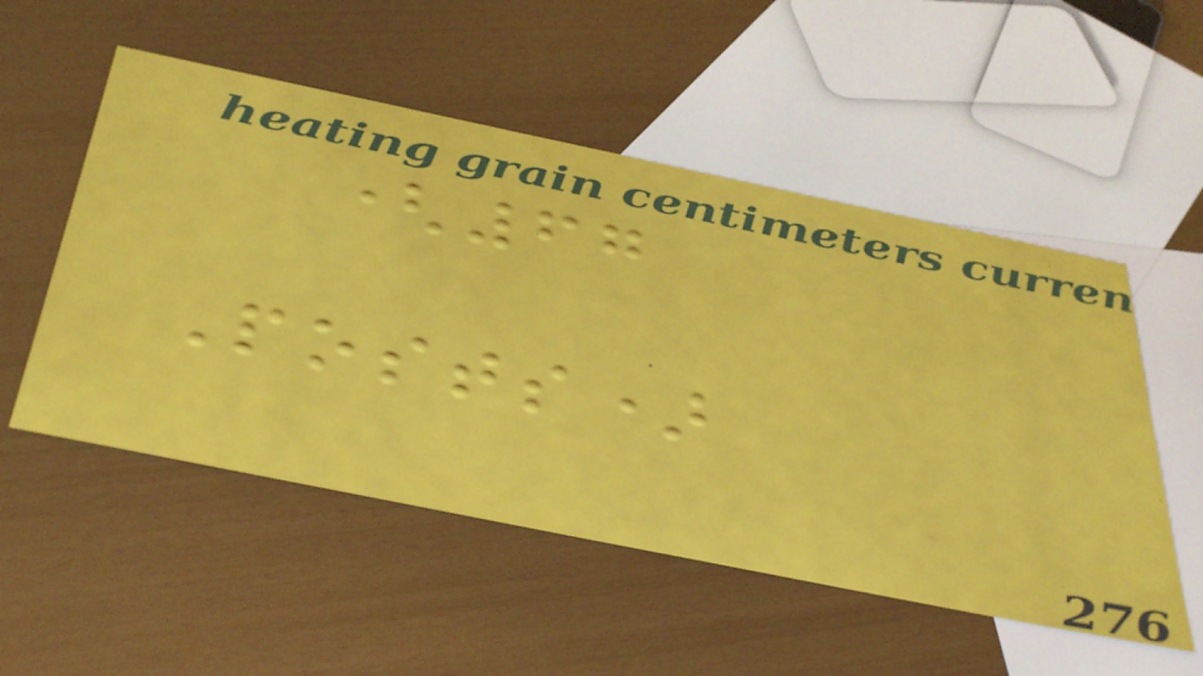(67
Posts)
